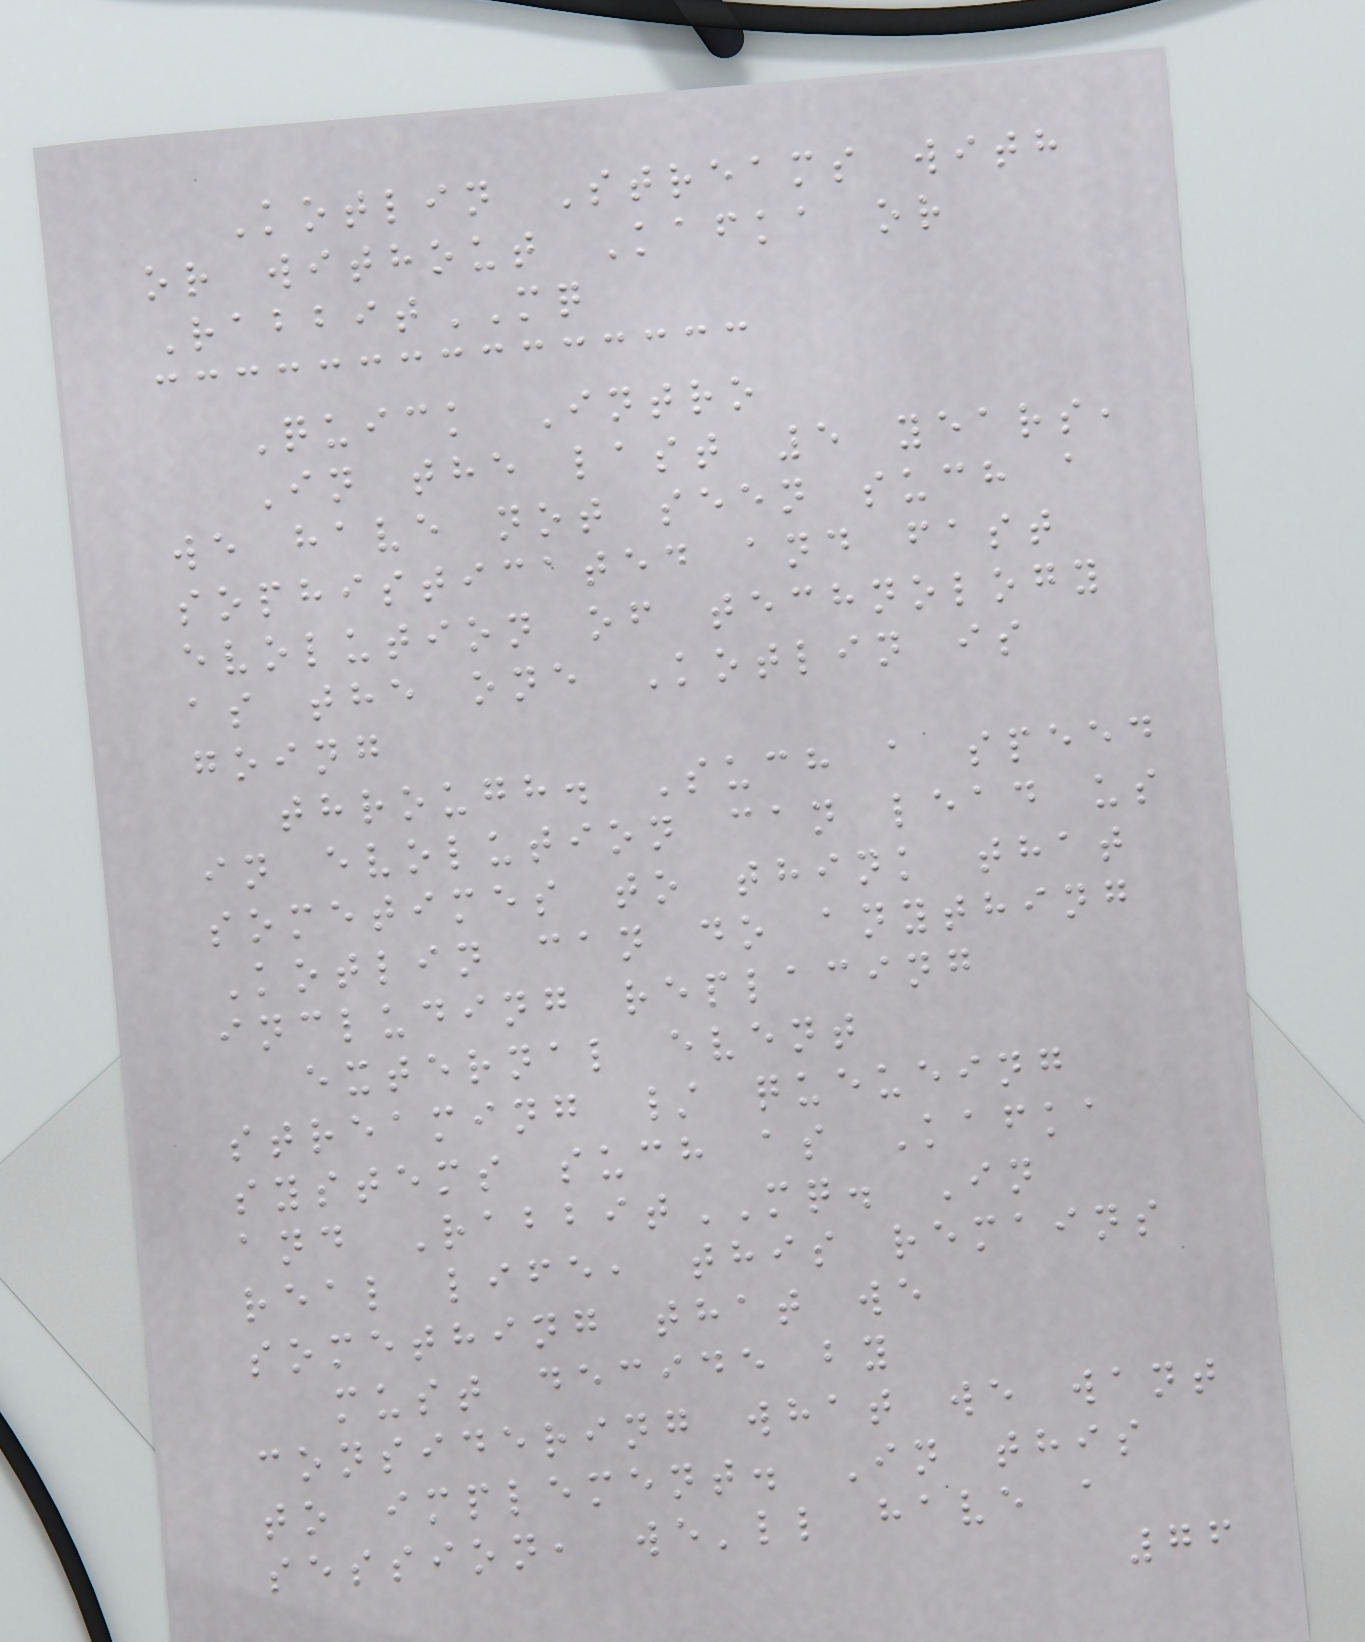Kotlin Streams with
or without Kafka or
RabbitMQ
Quick Intro
In the last 5 years,
we have not seen such a
sophisticated and fast
evolution of technology
as the one Kotlin is
going
through. Such a speed
in evolution can lead us
sometimes to think that
Kotlin can do anything
including replacing
external event
streaming / queueing
systems such as Kafka
and RabbitMQ. In
real life, this remains
something that we
must decide by
considering what we want
to implement. In this
session, we'll have a
76
